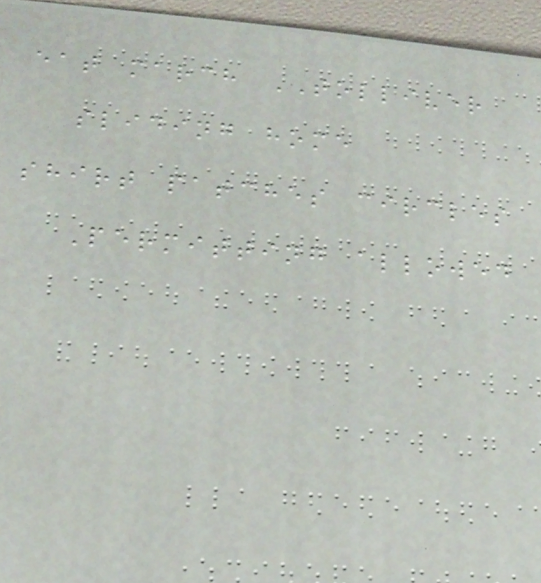eat march TOLLIVER
sliding home
shirt patches circles
Permitting allowed
